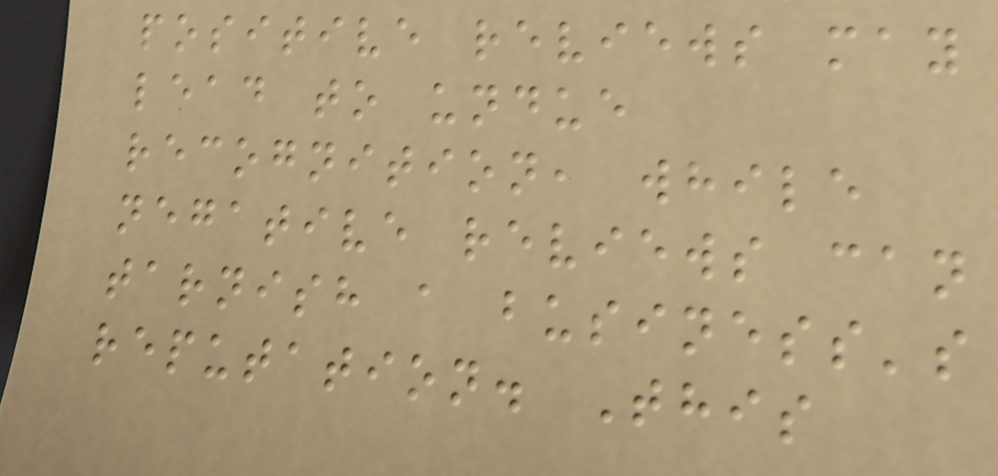positive reviews may
lead to undue
recognition, while
negative reviews can
tarnish a business's
reputation. This
